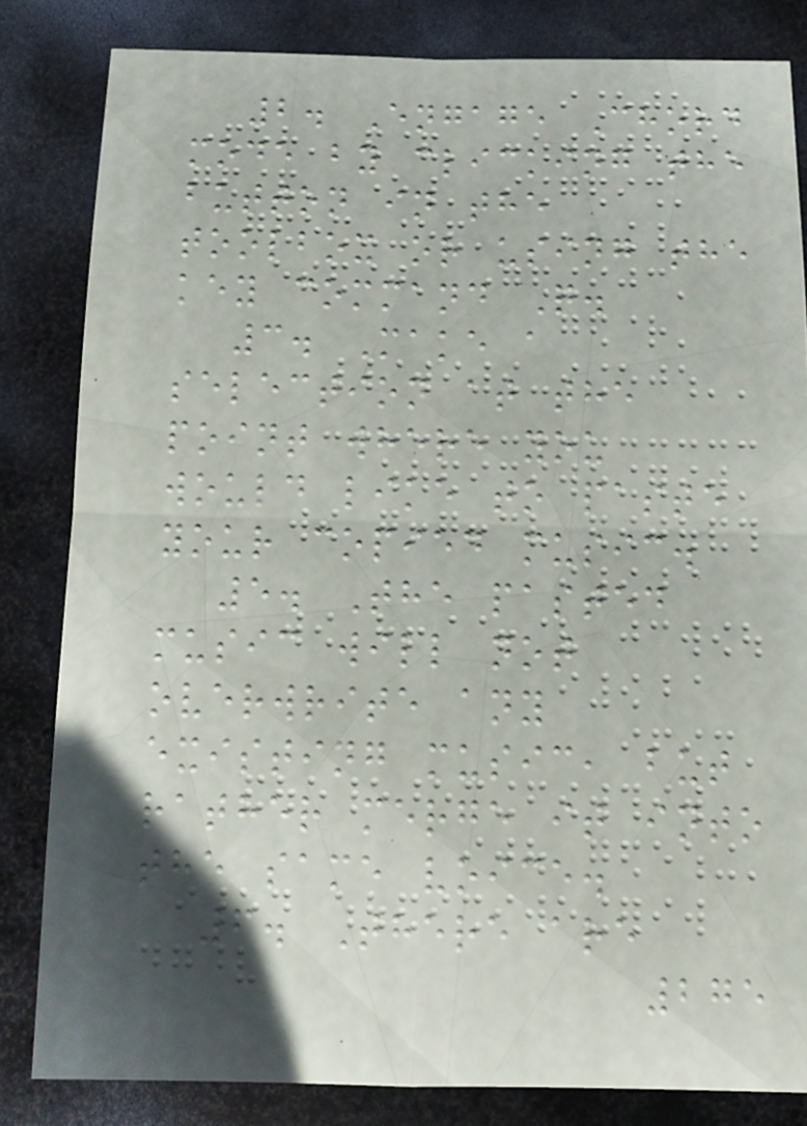2. Engage Chord
mode by clicking the
button in the
toolbox or using the
key command Q.
3. Make a
selection at the
point where you
would like to paste
your copied music.
5. The pasted
music will not
overwrite any
existing music, but
rather merge it into
the same voice.
6. There are
275
